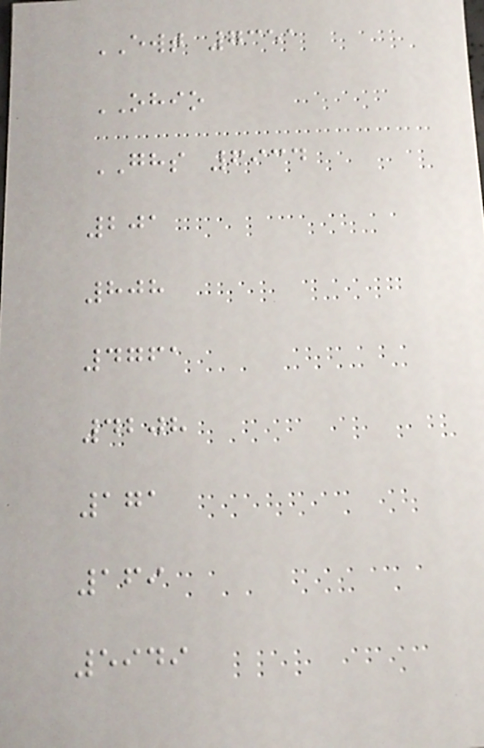EWT 7351
OHIO
GHS 6934
201
808
4761
4208
171
169
5949
